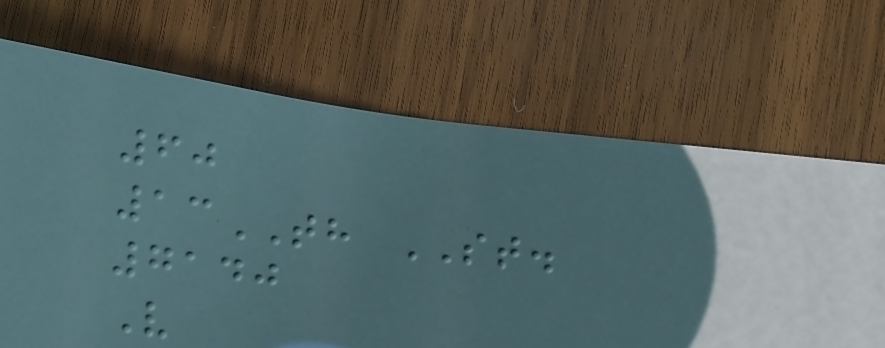60
13TH ST.
7140
V
